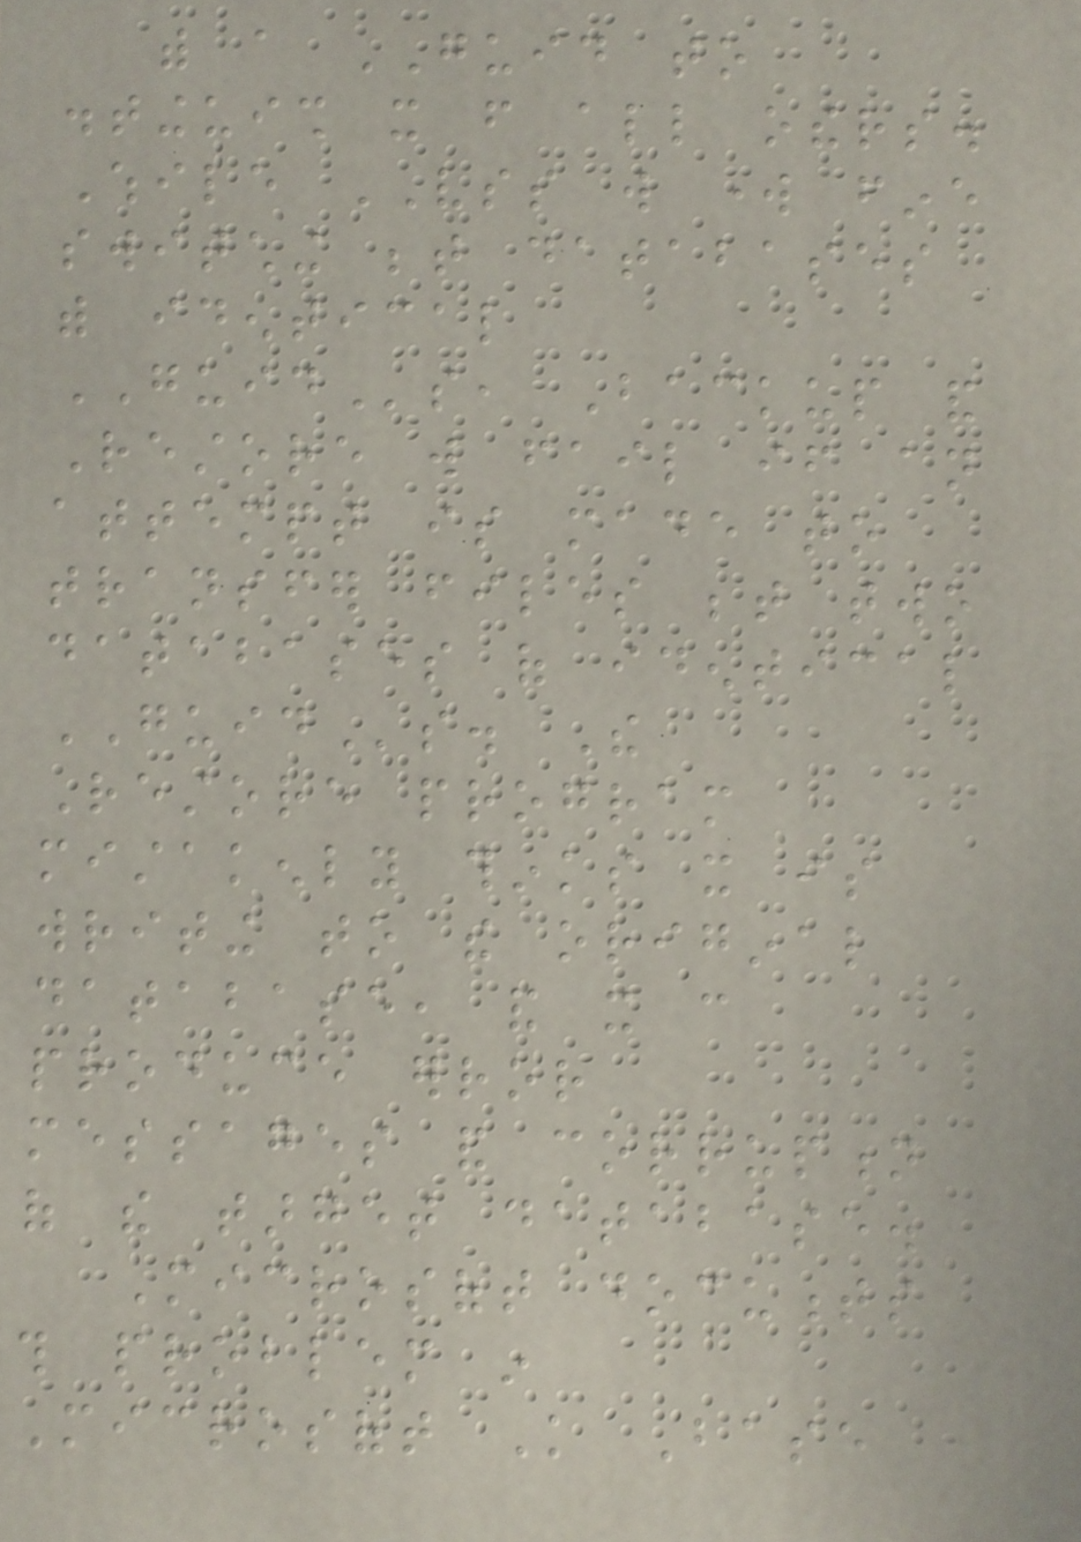with a GUID to
distinguish it from all others.
While VSS will work fine
switching between databases
with identical
GUIDs, Backup and
Restore will fail if an
attempt is made to
transfer files between two
databases of identical
GUIDs. The
Restore program
mistakenly thinks it is
writing to the original
database, and it can
produce error
messages and corruption
of the target database.
Microsoft documents
this problem in
Microsoft Knowledge Base
